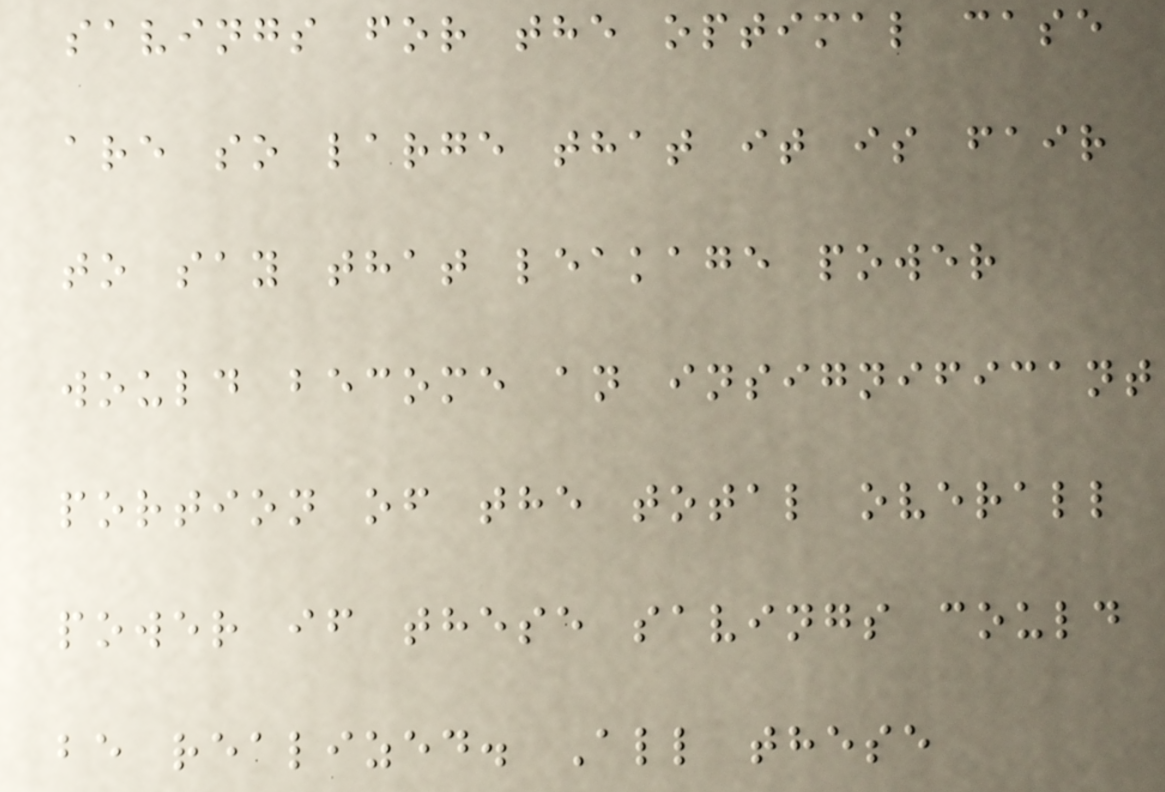savings for the optimal case
are so large that it is fair
to say that leakage power
would become an insignificant
portion of the total overall
power if these savings could
be realized. All these
